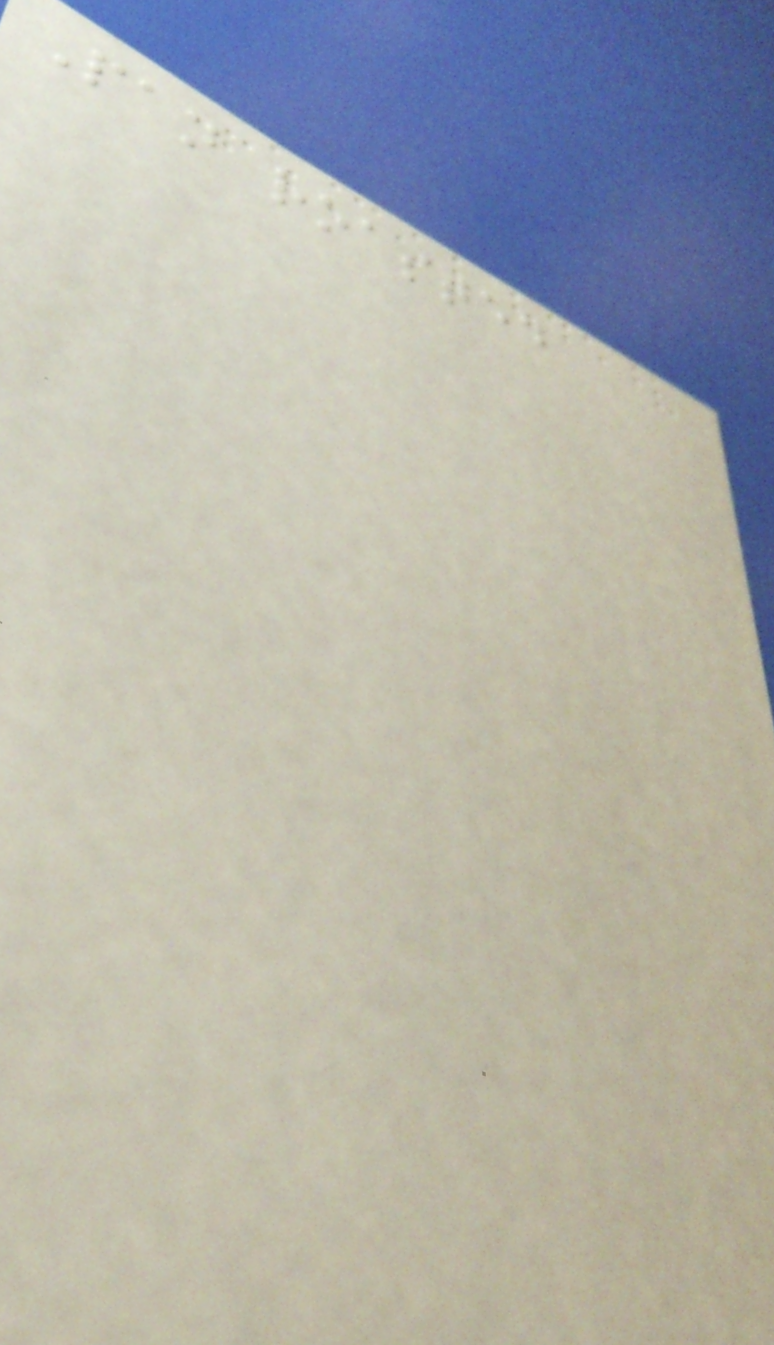Pan roasted
